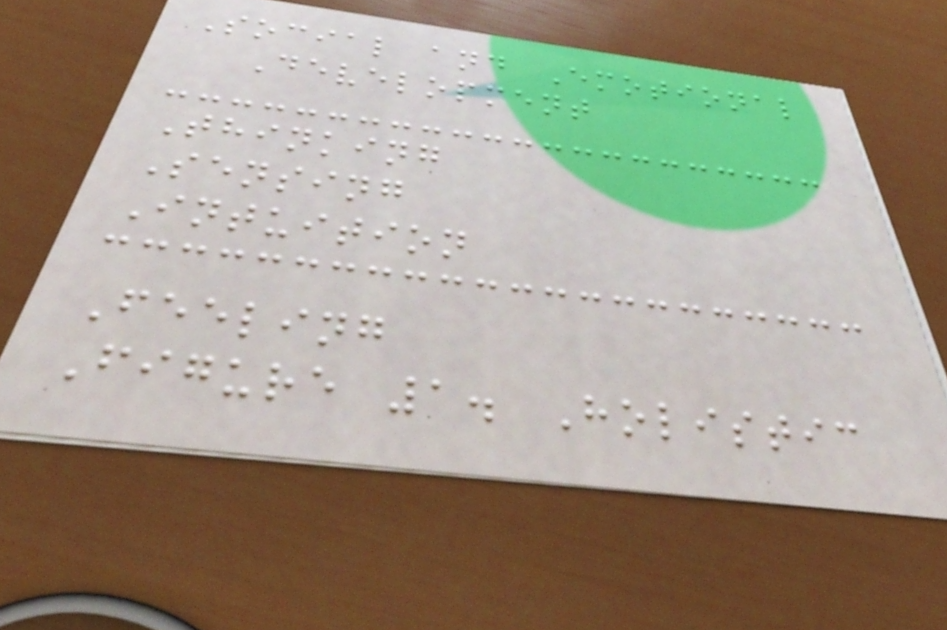Social and Emotional
Development
Thinking
Sensing
Intuition
Feeling
Figure 1. Holistic
